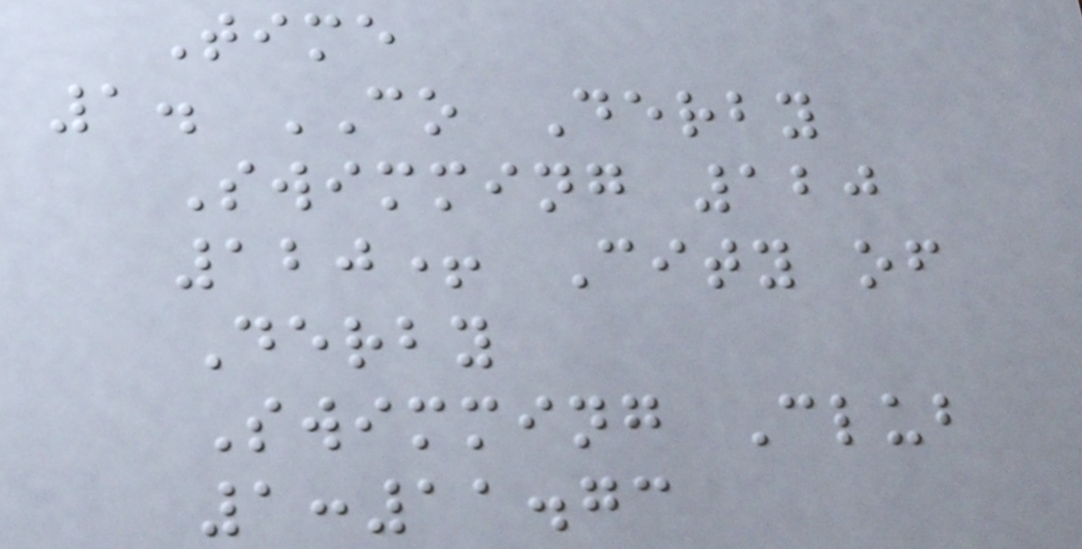Time
1. CO Derby
Swimming 120
120+ City of
Derby
Swimming Club
1:11.73
